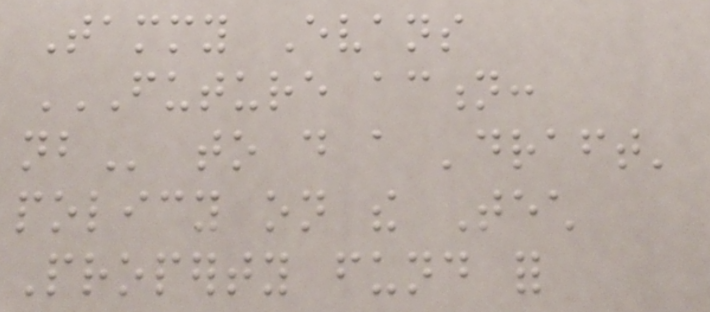Tammy Evans
FUTURE ACTION:
NB to do a 'draft'
policy on the Tech
Property fund for
